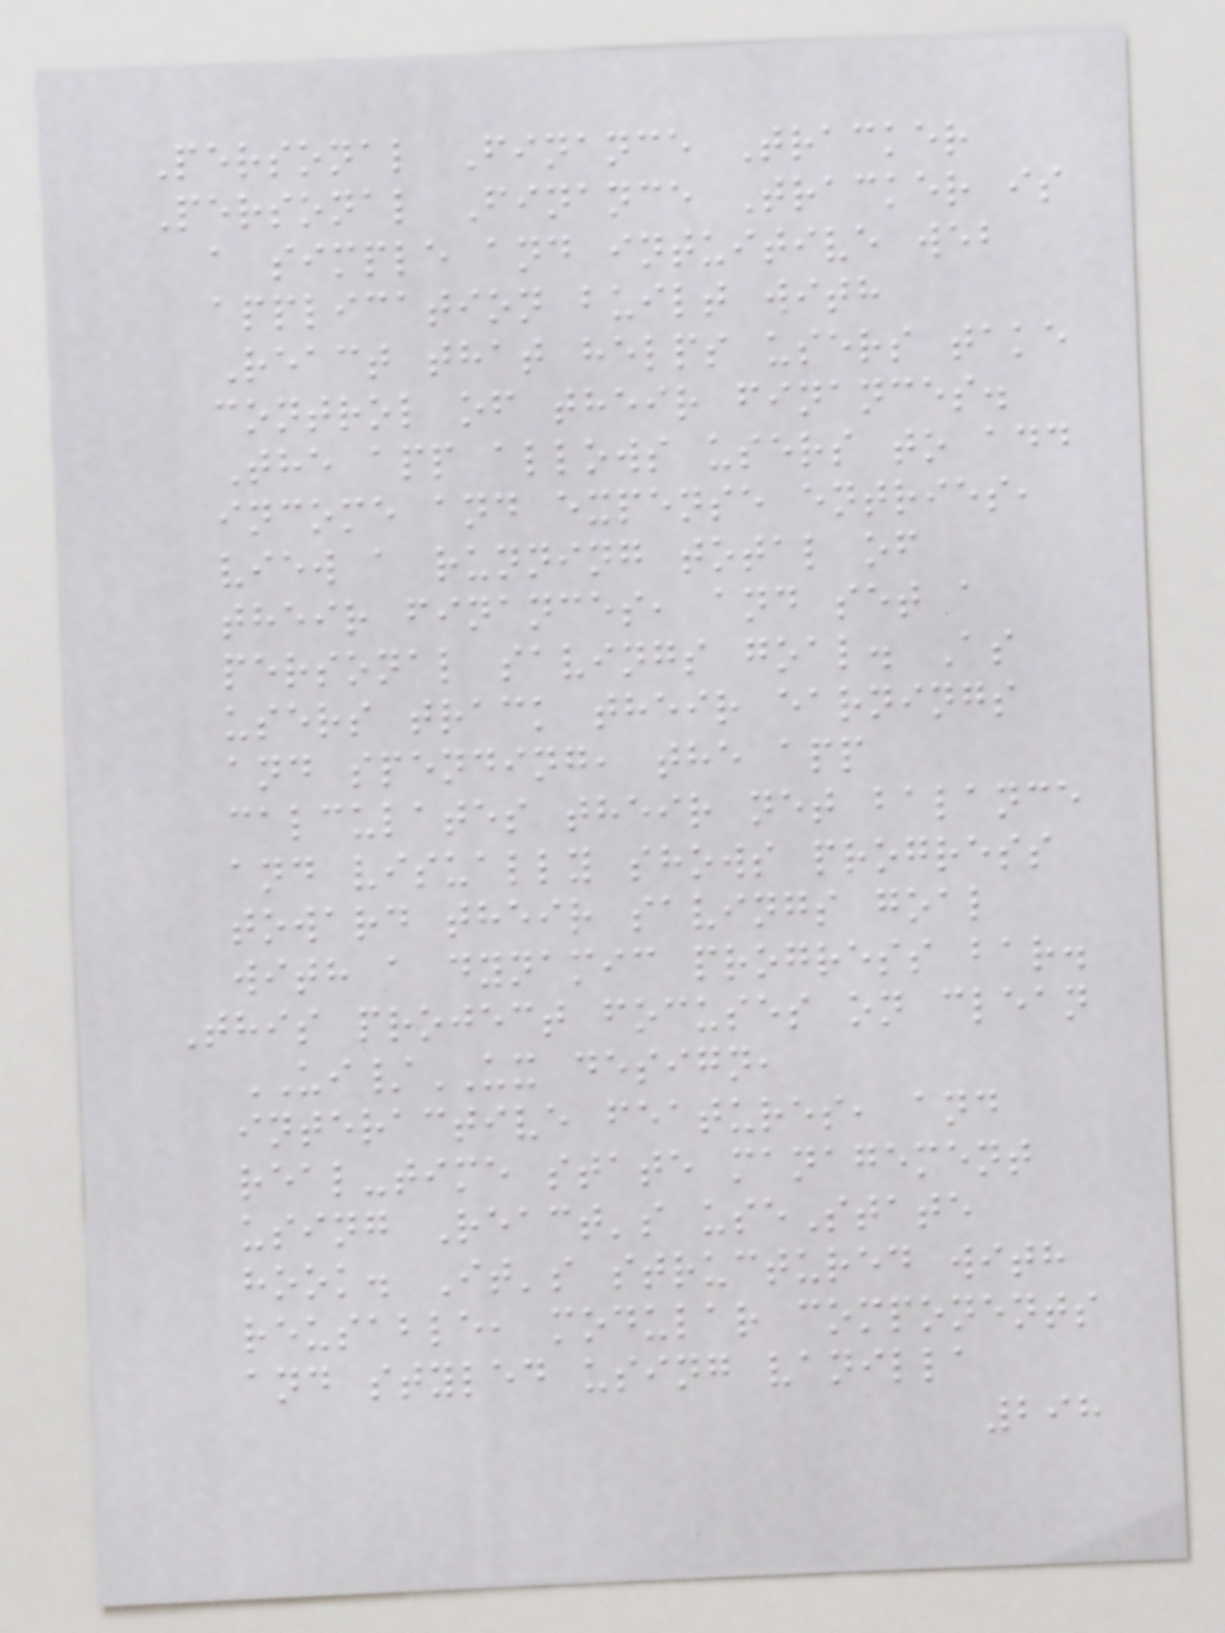Personal Finance Tracker
Personal Finance Tracker is
a simple and intuitive web
application built with
React that helps users take
control of their finances.
The app allows users to add
income and expense entries,
view a running total of
their finances, and set a
personal savings goal. As
users track their earnings
and spending, the app
calculates their net balance
and visually shows progress
toward their savings goal
with a dynamic progress bar.
This project focuses on clean
UI/UX design,
interactive features, and
real-time state management
using React's useState
hook. It's structured with
reusable, modular components
and styled using vanilla
298
